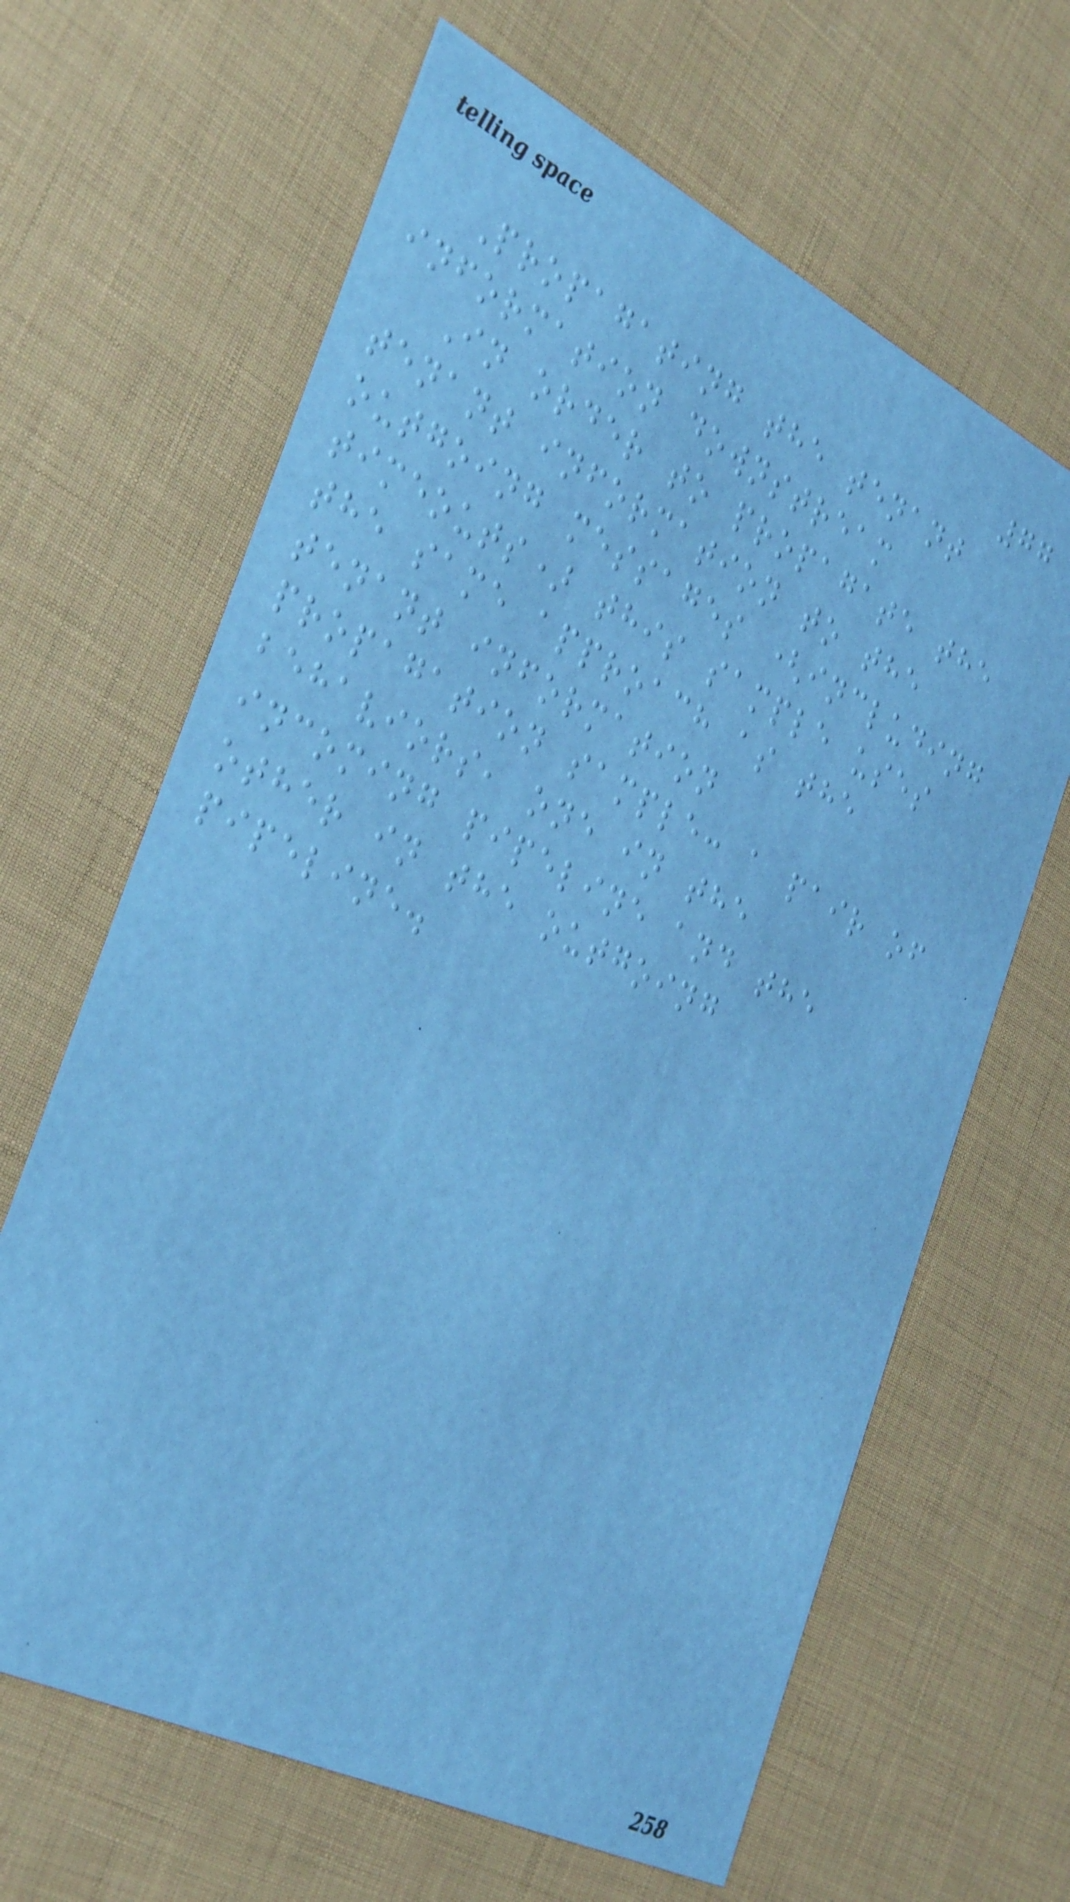77
Propagating the tenant
information downstream
In order to propagate the
tenant information to the
outgoing messages (including
timeouts) this sample uses
the same approach as the
tenant information
propagation sample: a pair of
behaviors, one in the
incoming pipeline and the
other in the outgoing
pipeline.
